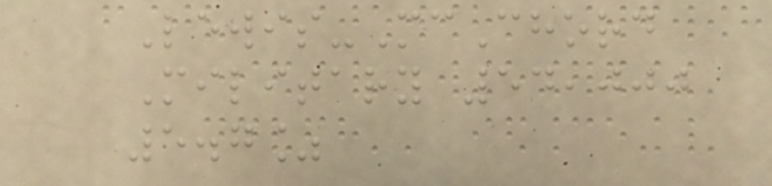Lewis-McChord
Military 54,000
5.7%
